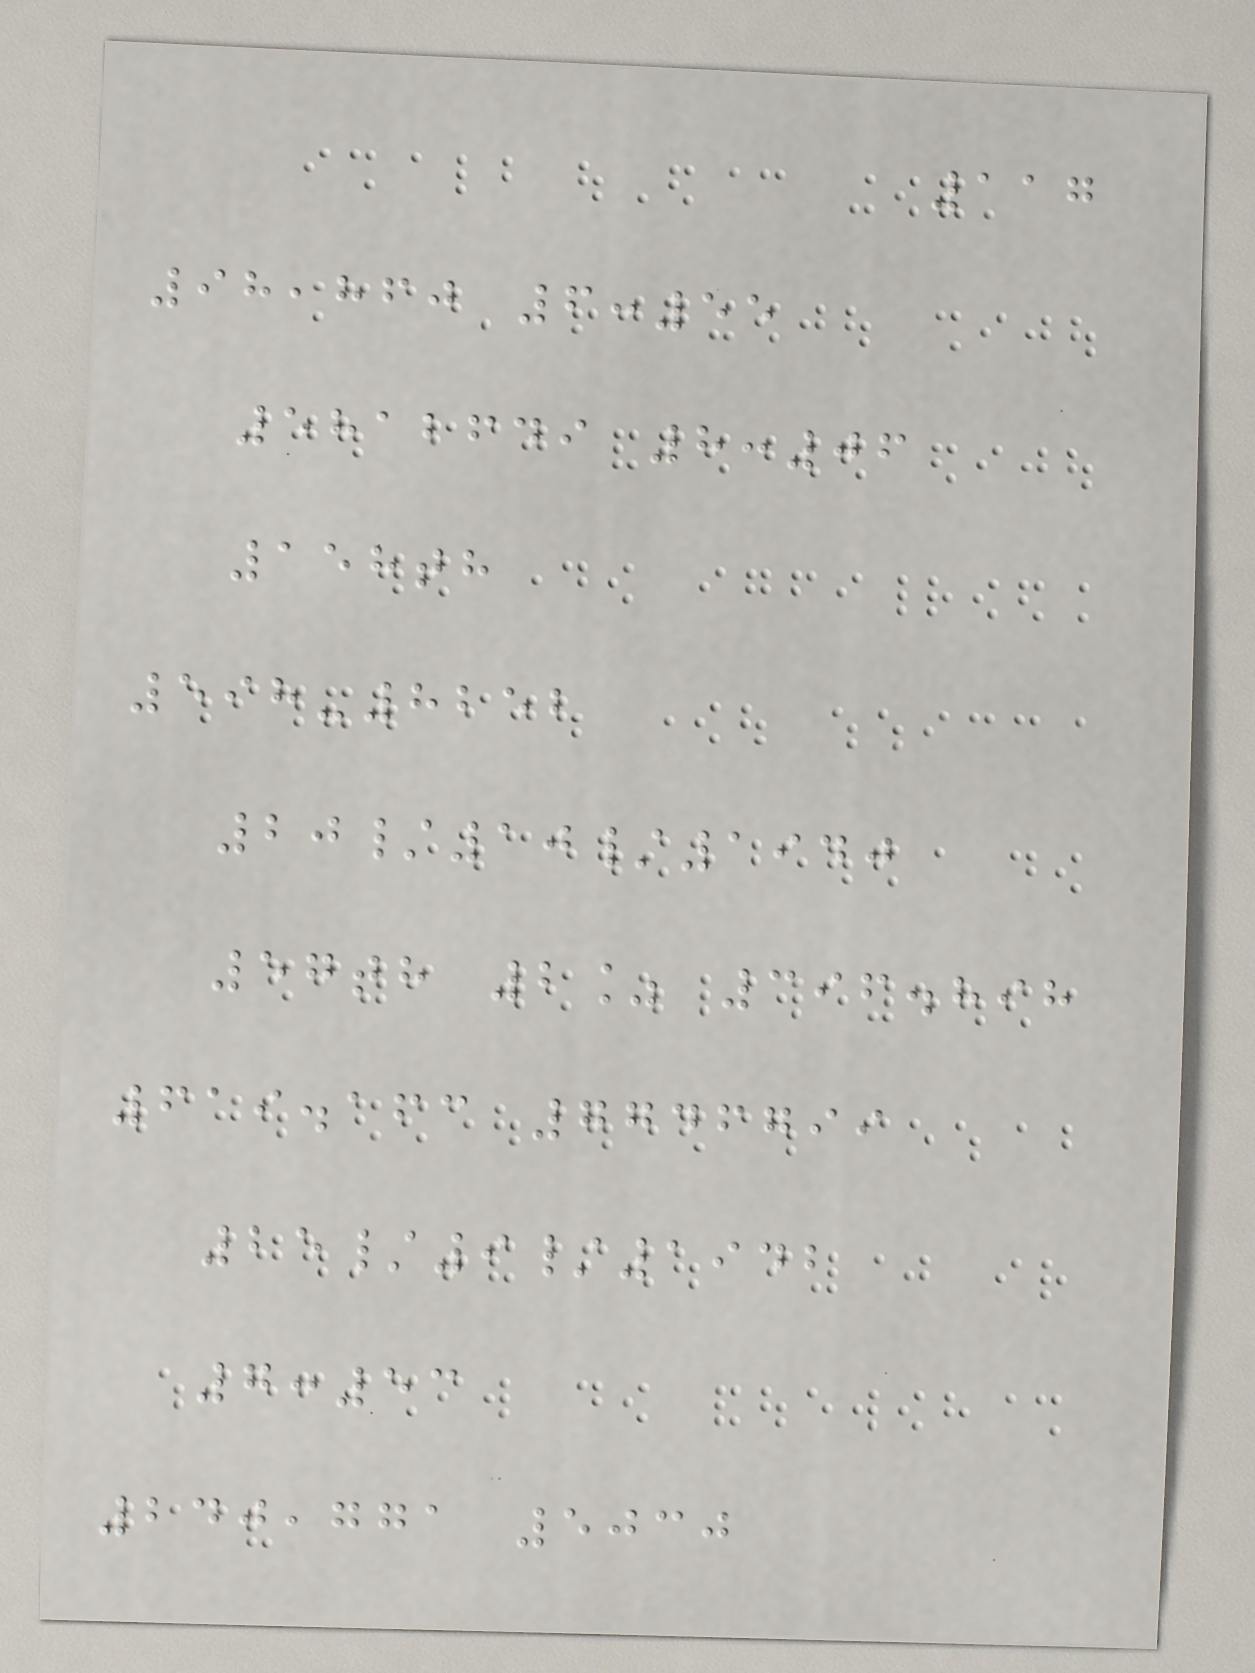117
98,860 6:55
5812649 8:06
158th
598-8252
20/10/1940
57th 2% 396.898
619.163 7746799
25/9/1942
7:53
240,771 5030
